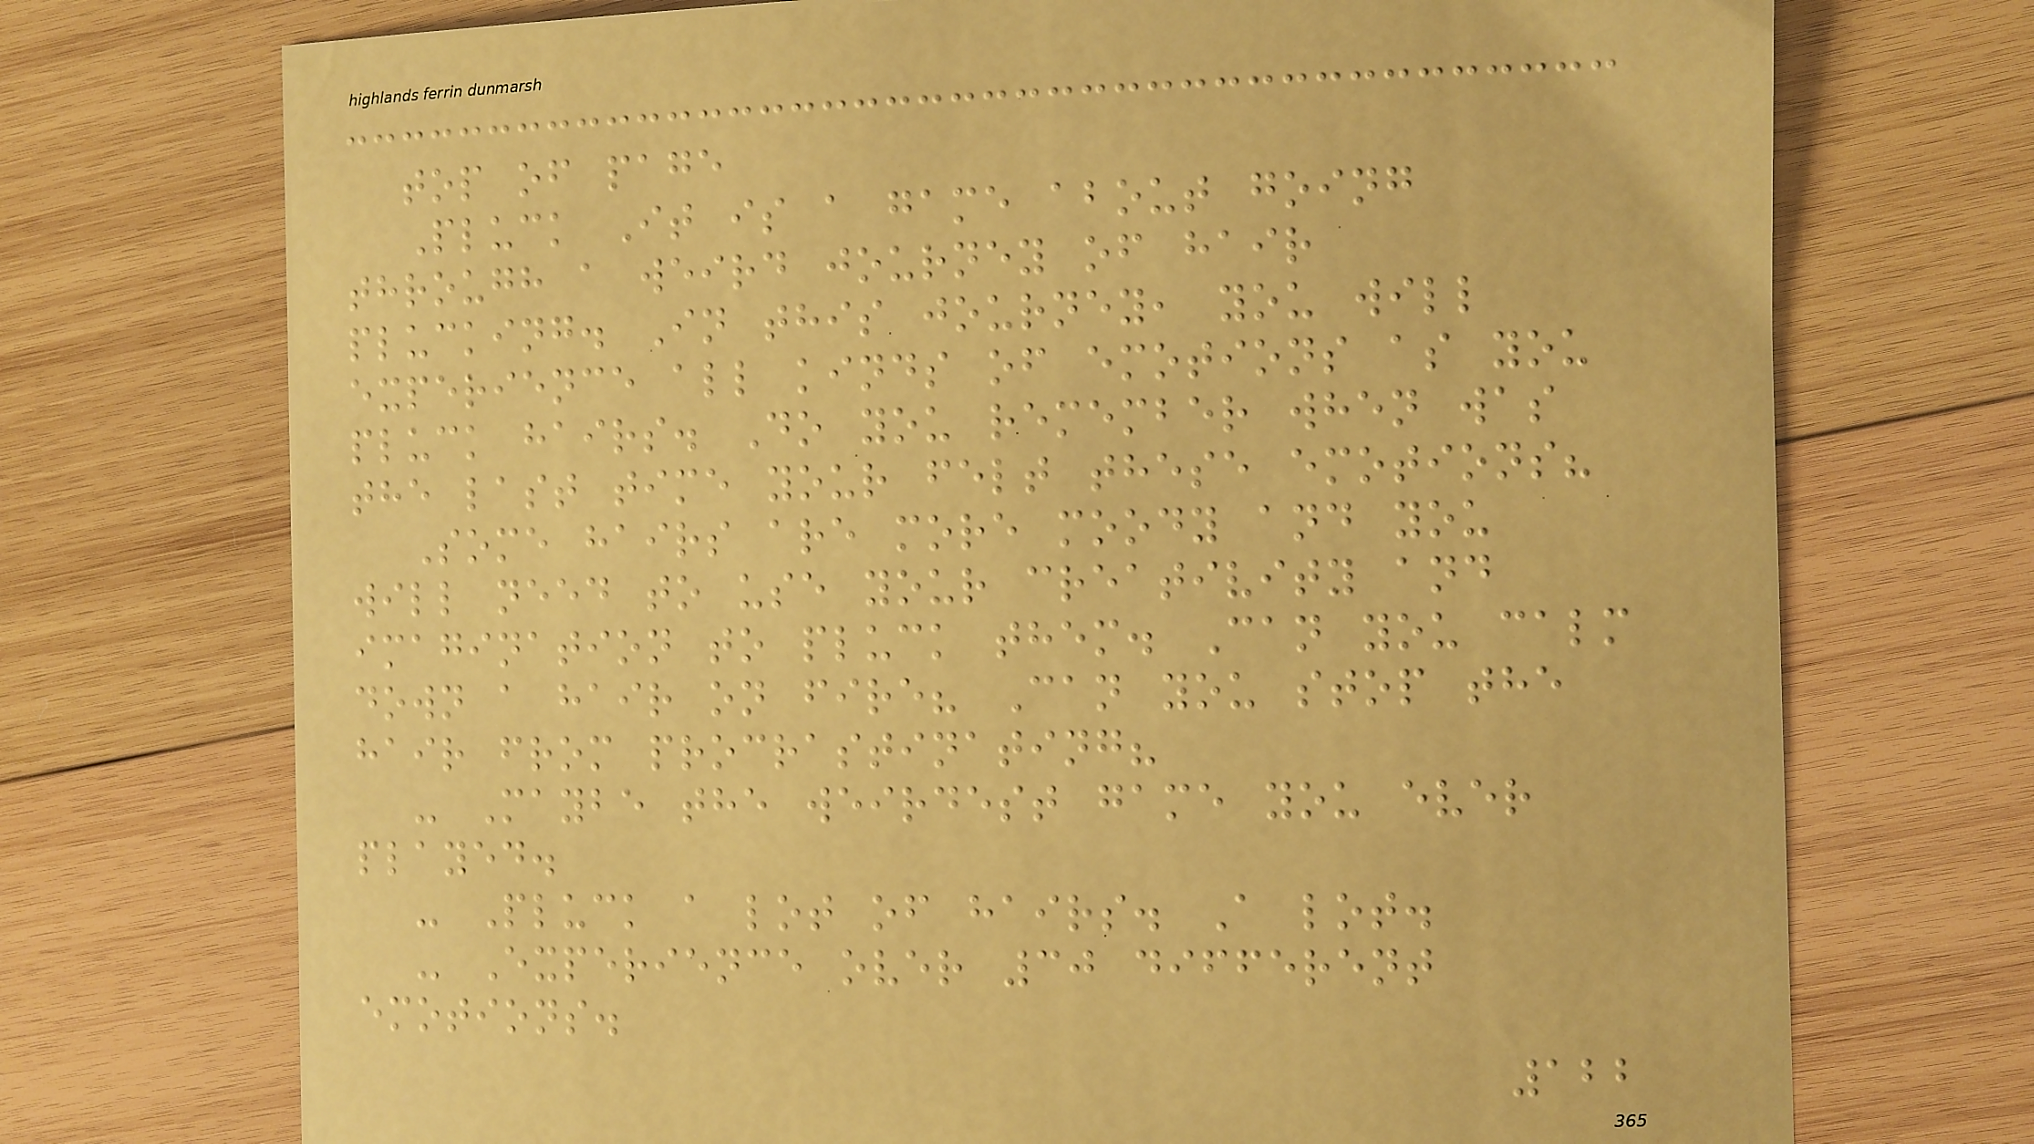top of page
Pluck It is a game about going
through a weird journey of hair
plucking. In this journey, you will
experience all kinds of emotions as you
pluck hairs. Do you remember when was
the last time your felt these emotions?
Some hairs are more moody and you
will need to use your creativity and
imagination to pluck them. Can you calm
down a hair on fire? Can you stop the
hair from procrastinating?
- Maybe the weirdest game you ever
played.
- Pluck a lot of hairs. A lot.
- Experience over 30 different
emotions.
122
